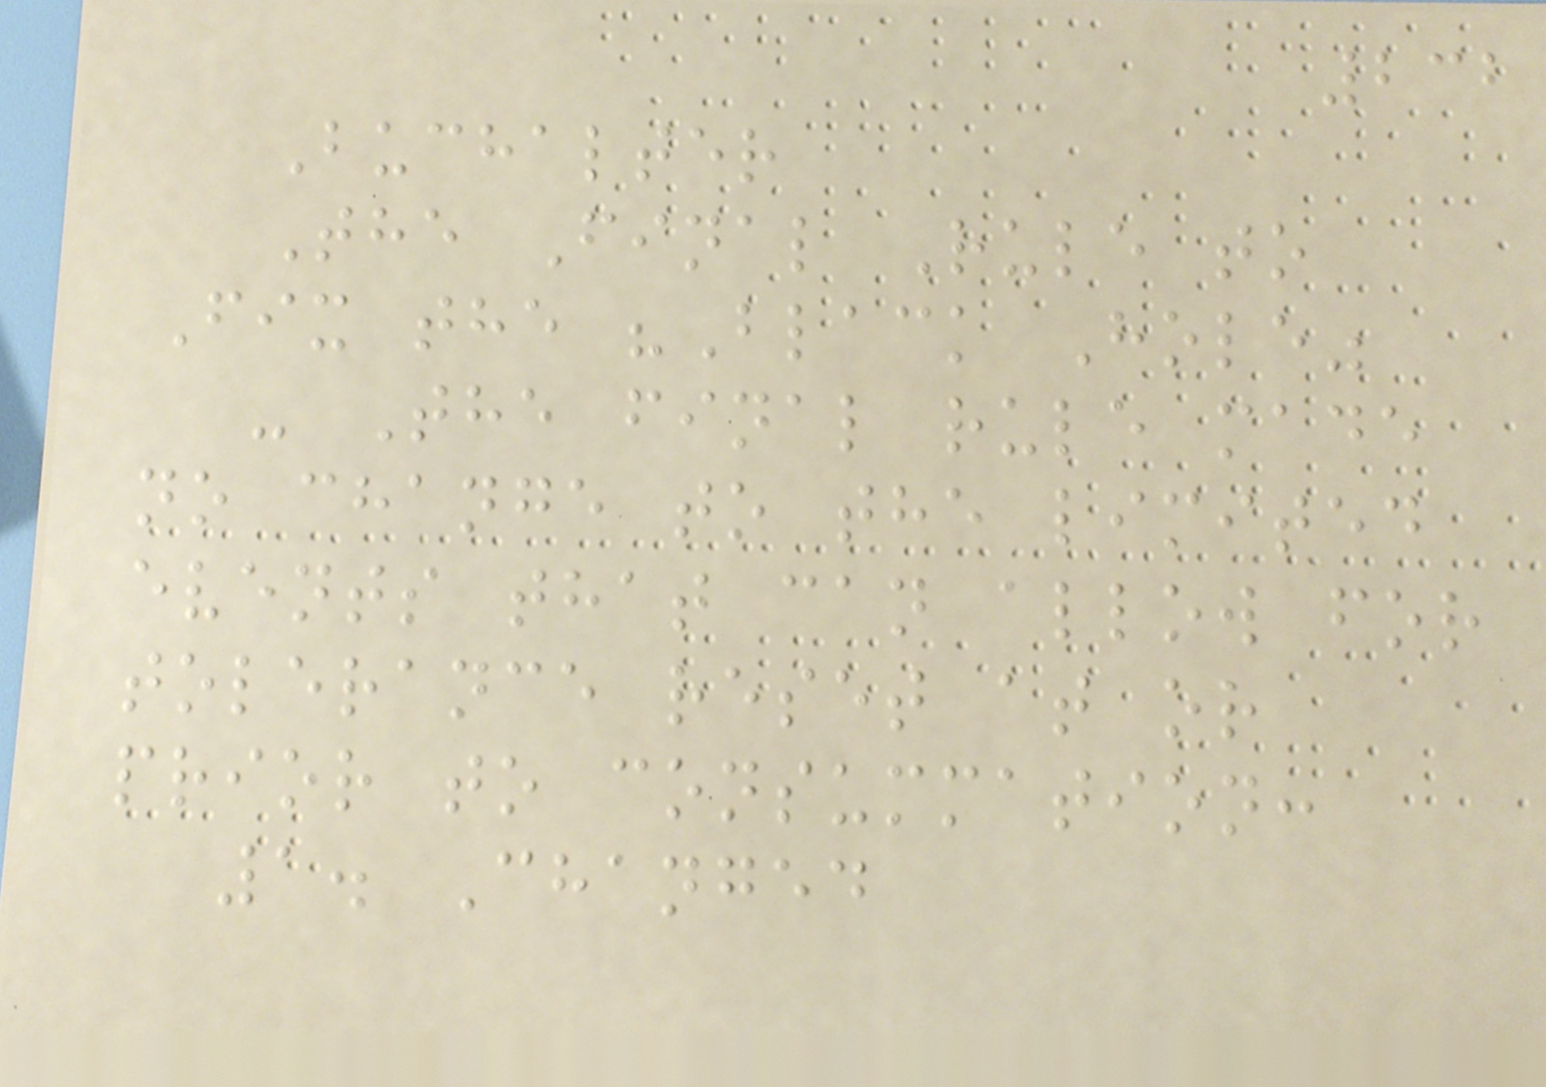232
Buchalter
The Final Rule to
Fix the "Black Hole"
- The final rule made
no change to the limited
events that can allow for
tolerance reset at or
prior to consummation:
1. Changed
